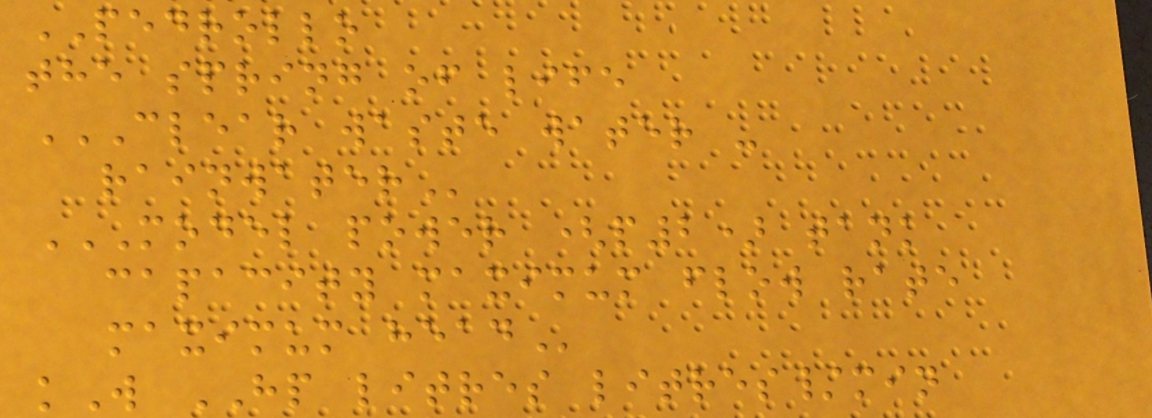PEDROLLO
the spring of life
CLEAR WASTE WATER -
RAINWATER
MODEL POWER (P2) TANK
CAPACITY MAXIMUM FLOW RATE
MAXIMUM HEAD
kW HP litres litres/min
